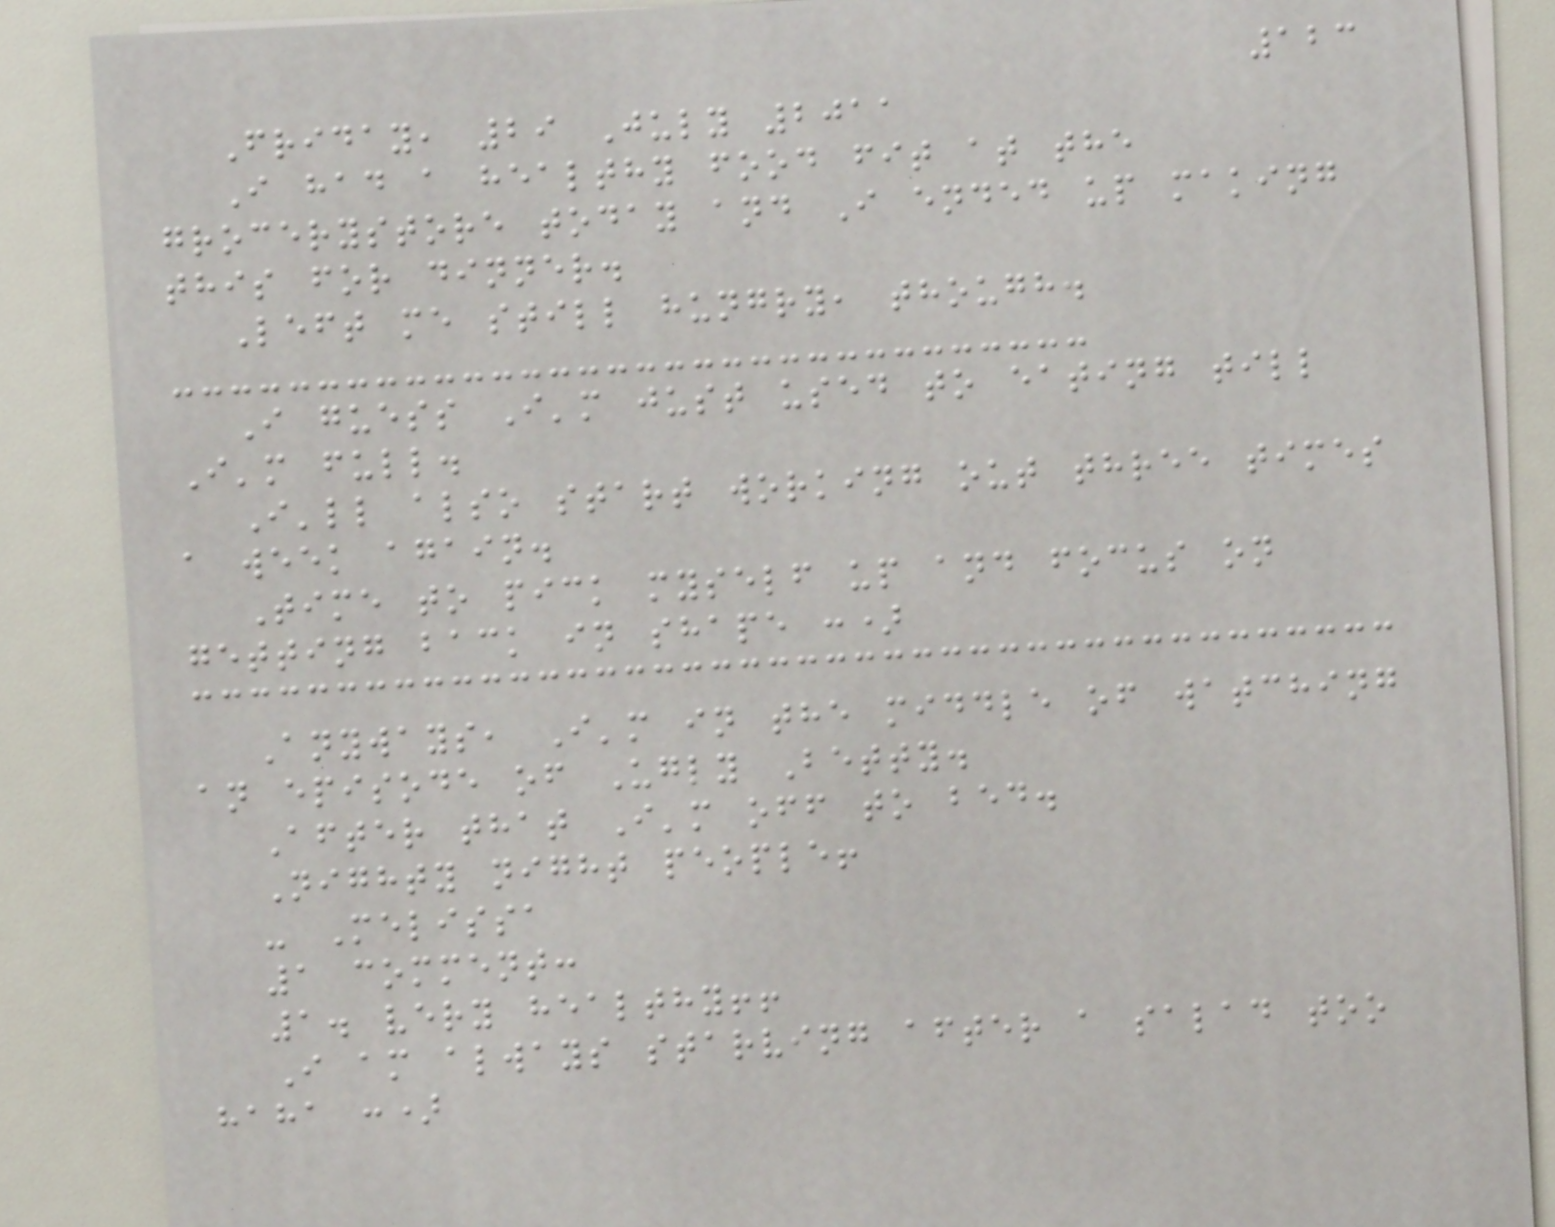123
Friday, 29 July 2011
I had a healthy food fit at the
grocerystore today and I ended up making
this for dinner.
Left me still hungry, though.
I guess I'm just used to eating till
I'm full.
I'll also start working out three times
a week again.
Time to pick myself up and focus on
getting back in shape :)
Anyways, I'm in the middle of watching
an episode of Ugly Betty.
After that I'm off to bed.
Nighty night people!
- Melissa
1 comment:
1. very healthy!!
I am always starving after a salad too
haha :)
